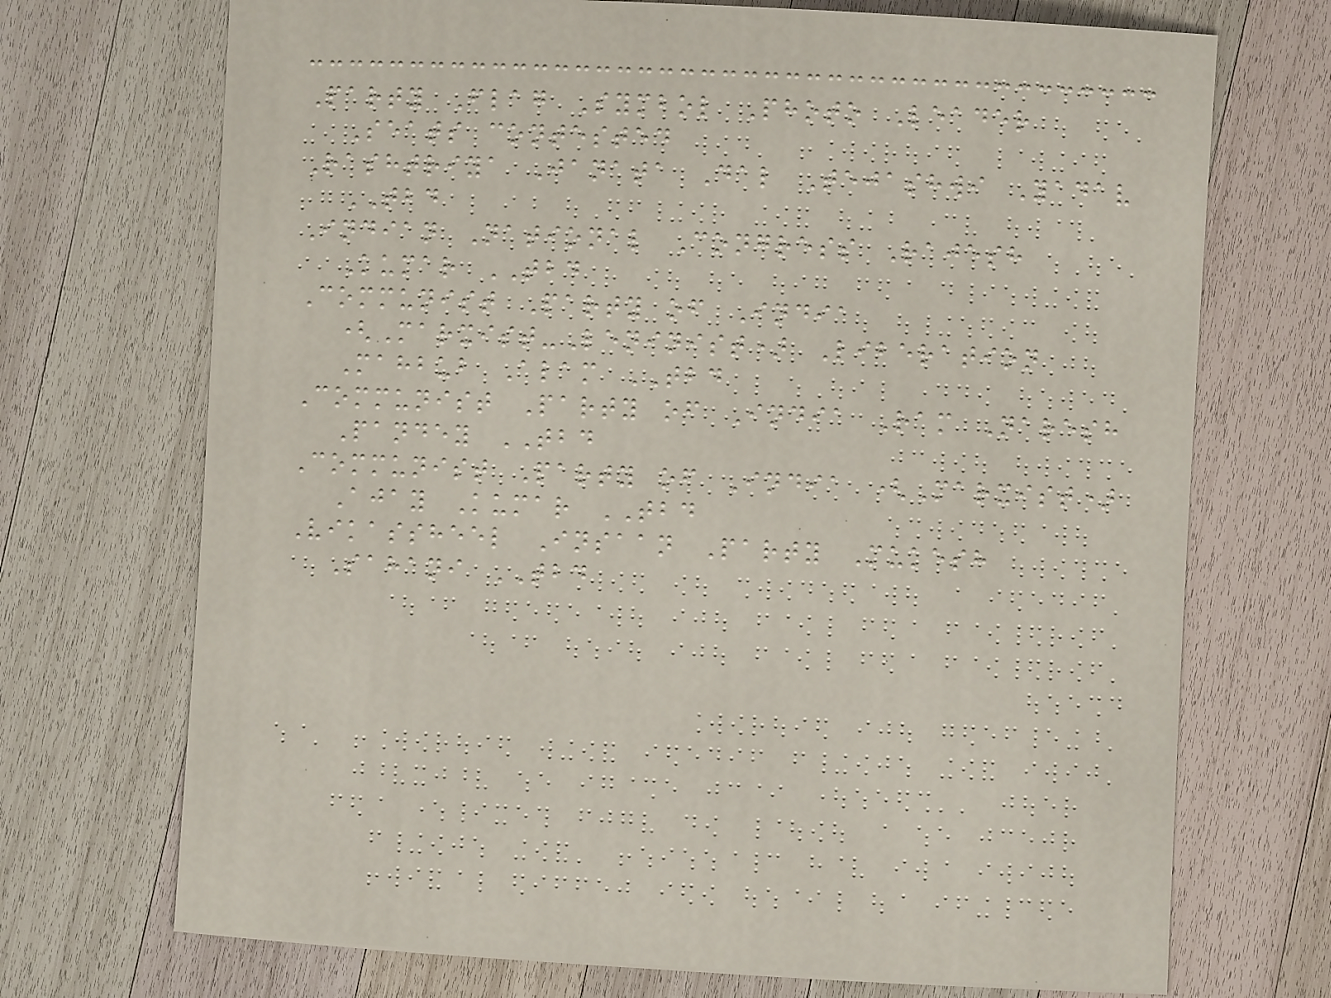Party Flag Symbol Photo Leader
Seats contested
Rashtriya Janata Dal Tejashwi Yadav
TBD
Indian National Congress Rajesh
Kumar TBD
Communist Party of India
(Marxist-Leninist) Liberation
Mahbub Alam TBD
Communist Party of India Ram Naresh
Pandey TBD
Communist Party of India (Marxist)
Ajay Kumar TBD
Vikassheel Insaan Party Mukesh
Sahani TBD
